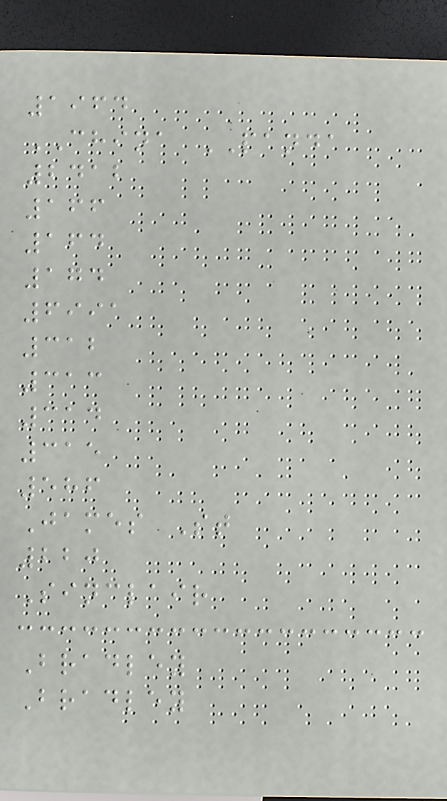1964
CHINA PANDA
2412
166
164
174
6991
312
313
314
315
586
James St
220
Sinclair
Bradley
Bradley
